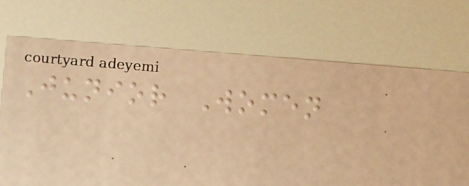Junior Women
